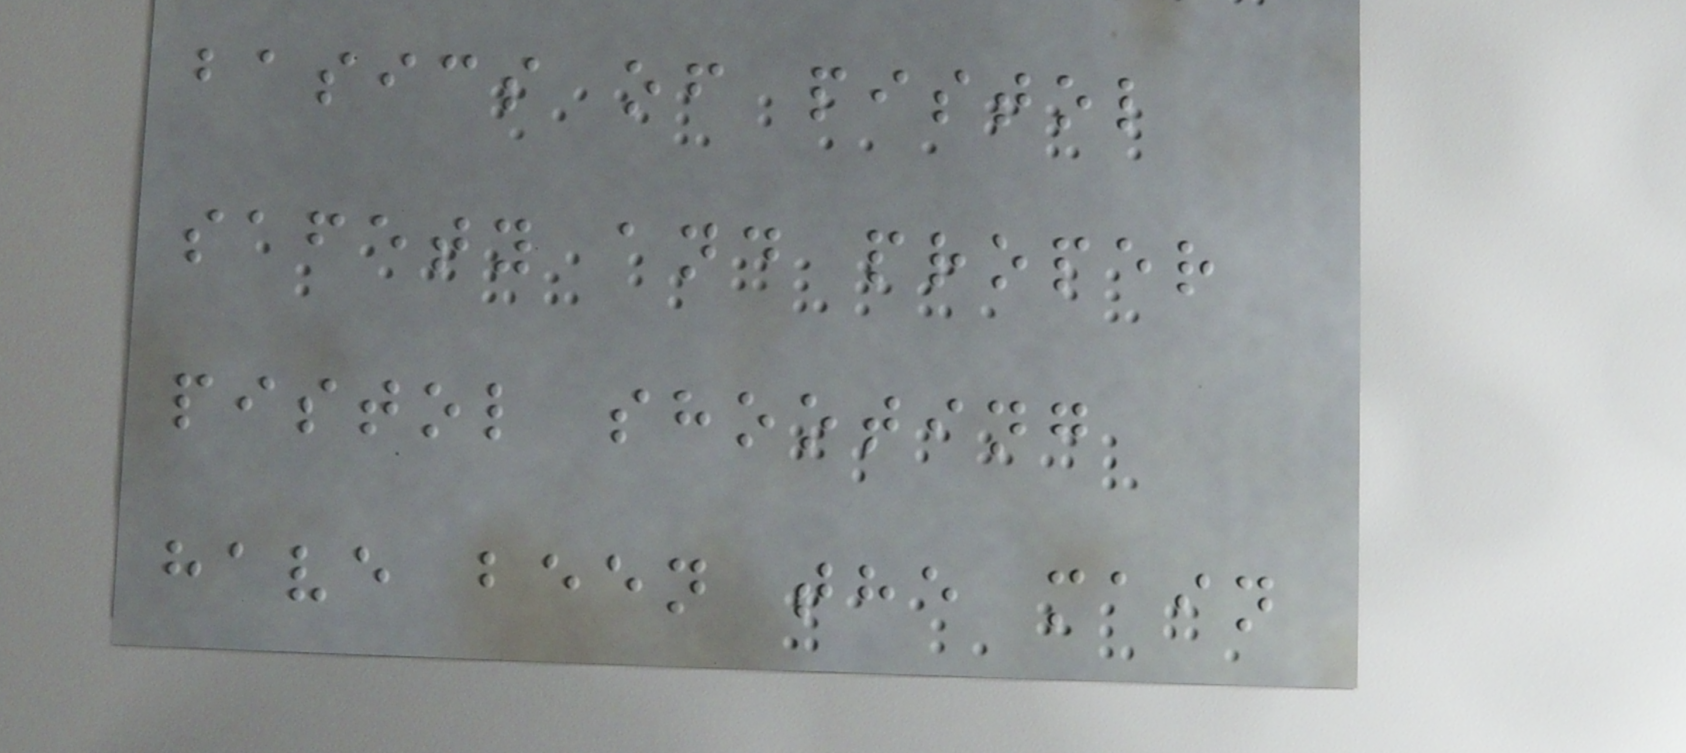basics of pistol
safety and proper
pistol shooting
have been the main
